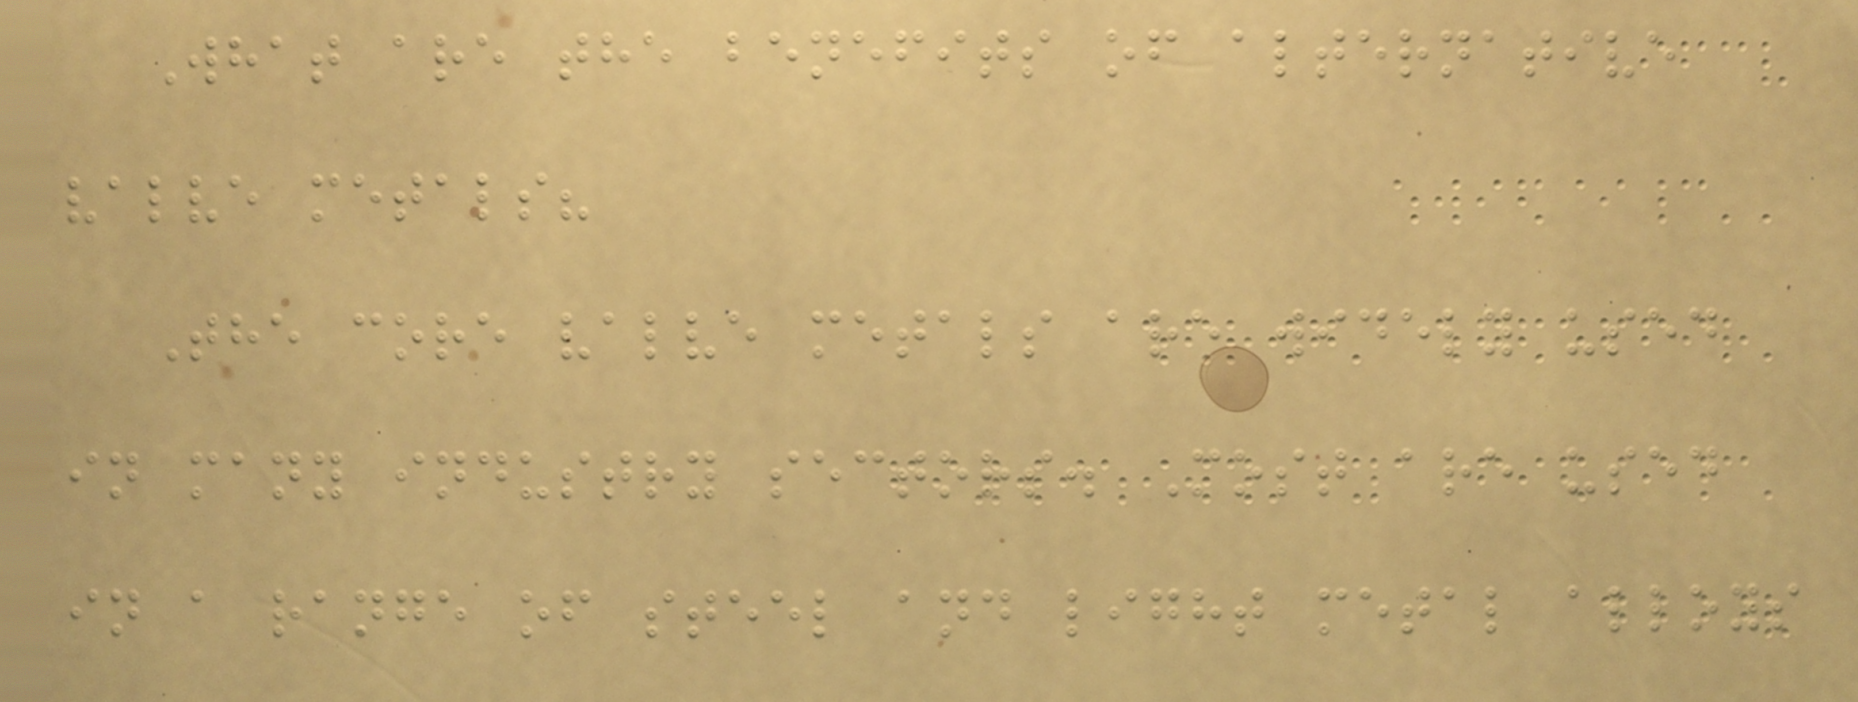What are the benefits of alternative
valve metals?
The core valve metals are widely used
in many industry sectors. Most are used
in a range of steel and light metal alloys
